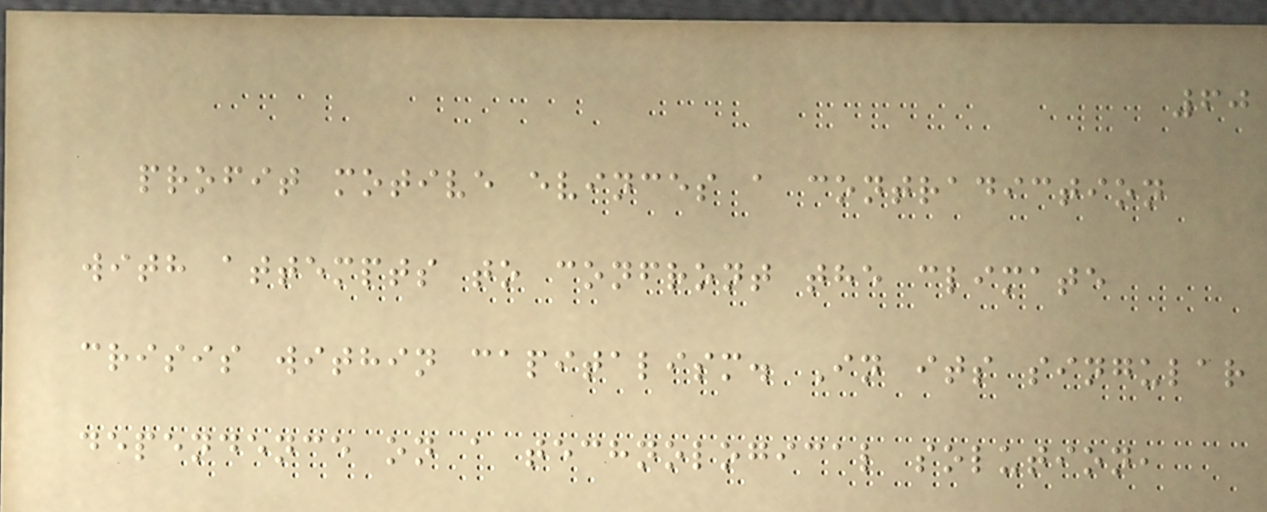60
profit motive evinces a contradiction
with attempts to confront the climate
crisis within capitalism. In its singular
dependence on a technological solution,
